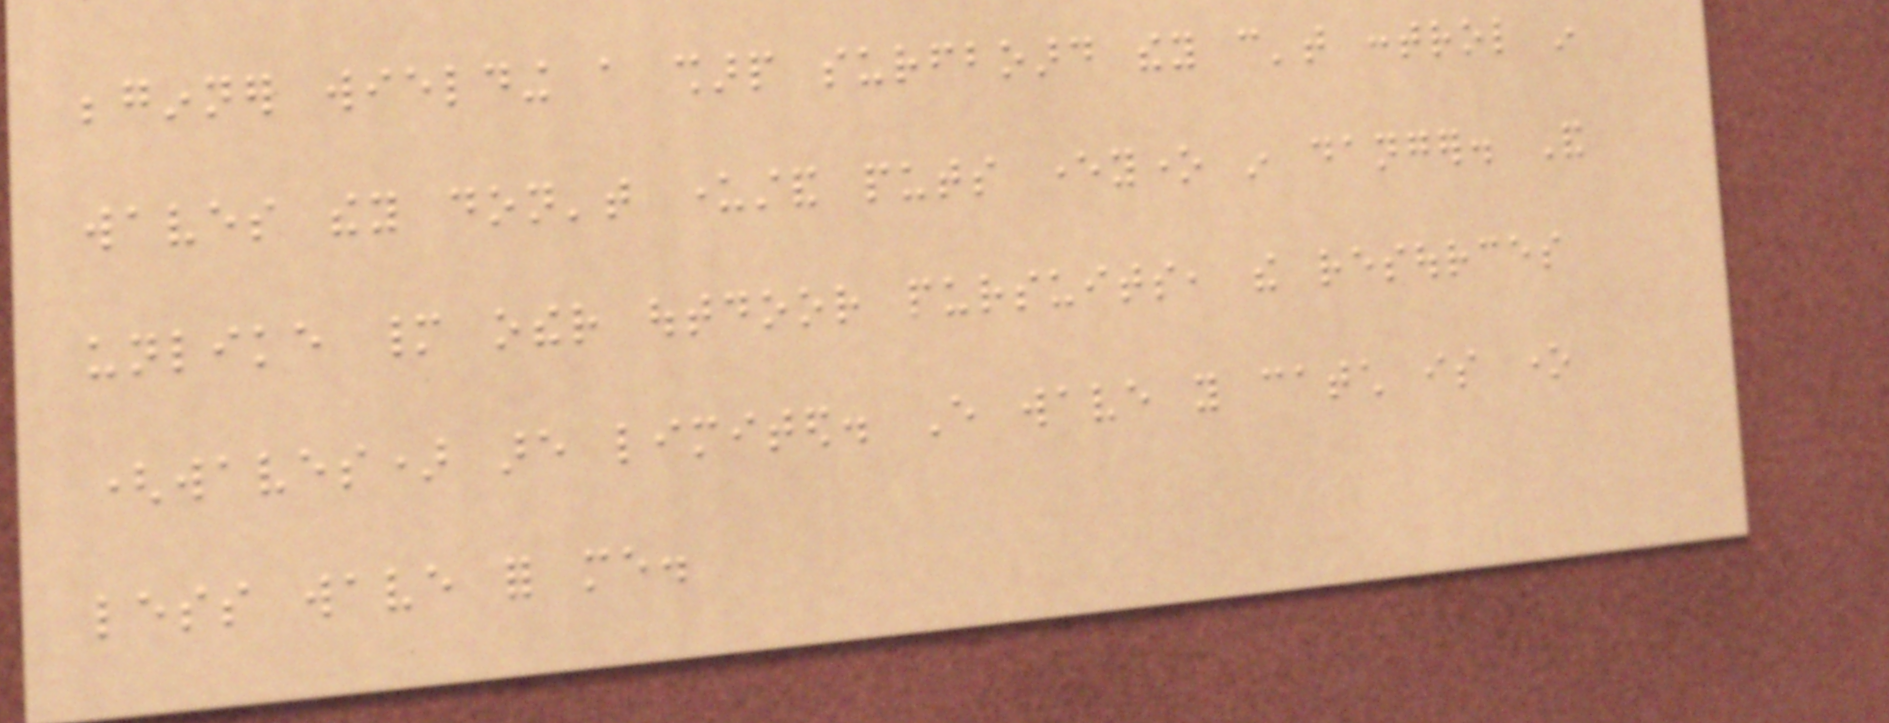beginner wielding a sharp surfboard they can't control in
waves they don't understand puts everyone in danger. And
unlike many other outdoor pursuits, the resources
(waves) are limited. Every wave you catch is one
less wave for me.
